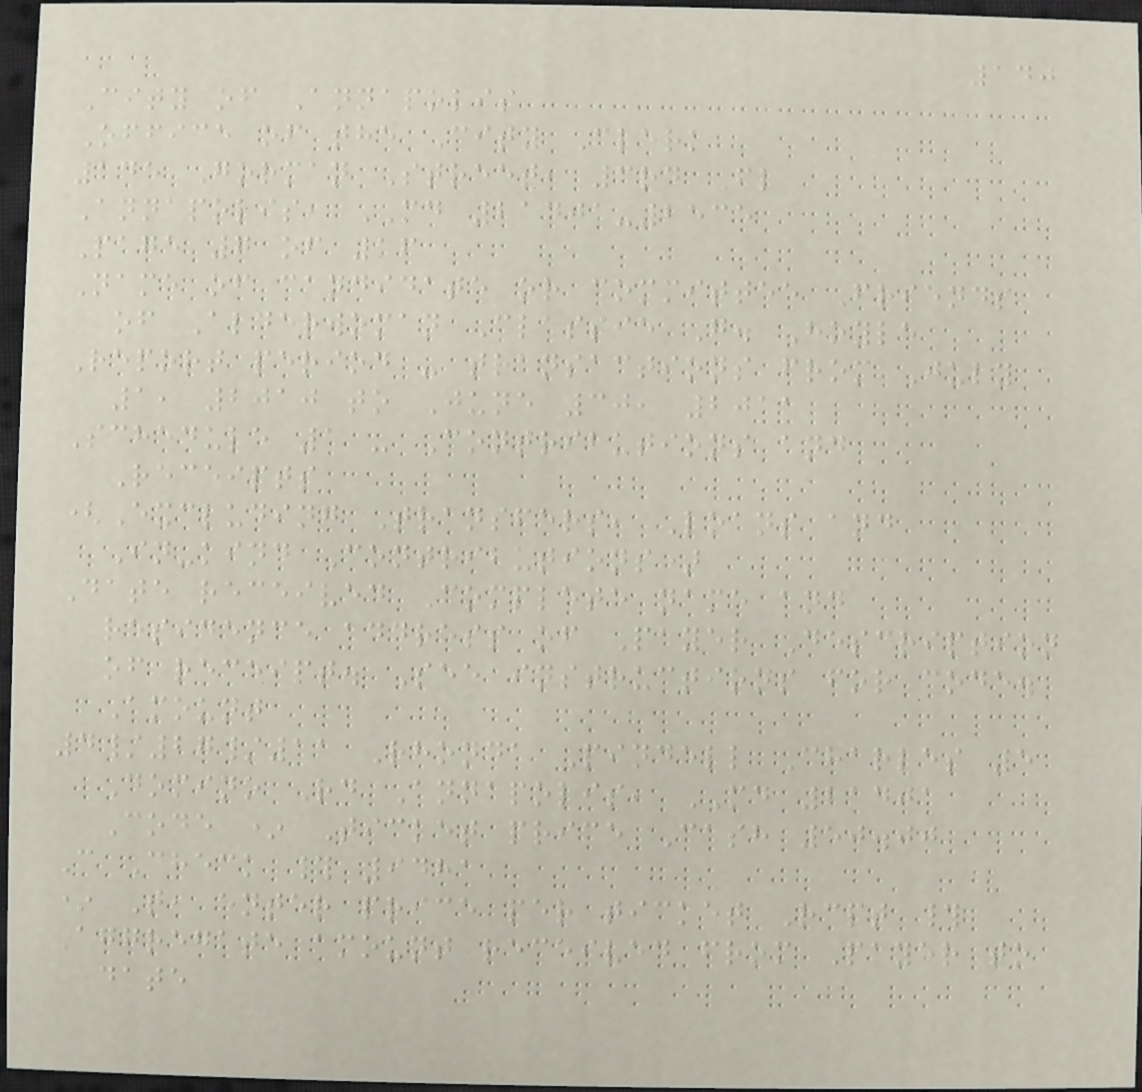140
City of Annapolis
Office of the City Clerk
145 Gorman Street, 3rd Fl
Annapolis, MD 21401-2535
Page 7 of 16
Name of candidate or committee Friends
of Alderwoman Classie G. Hoyle
Report period - transactions from July
1, 2010 to June 30, 2011
Schedule 1 - Contributions and
Receipts
(Excluding Transfers, Loans and
In-kind Contributions)
Date received Complete name and
residence address of Payer Description
of receipt. See instructions for code.
Amount
4/27/11 Rhonda Pindell Charles 5
Domino Rd Annapolis, MD 21401
Code * Ticket price Cash 50.00
C Check # 9481
* T, enter price per ticket Rcpt #
Aggregate amount received from Payer to
date
